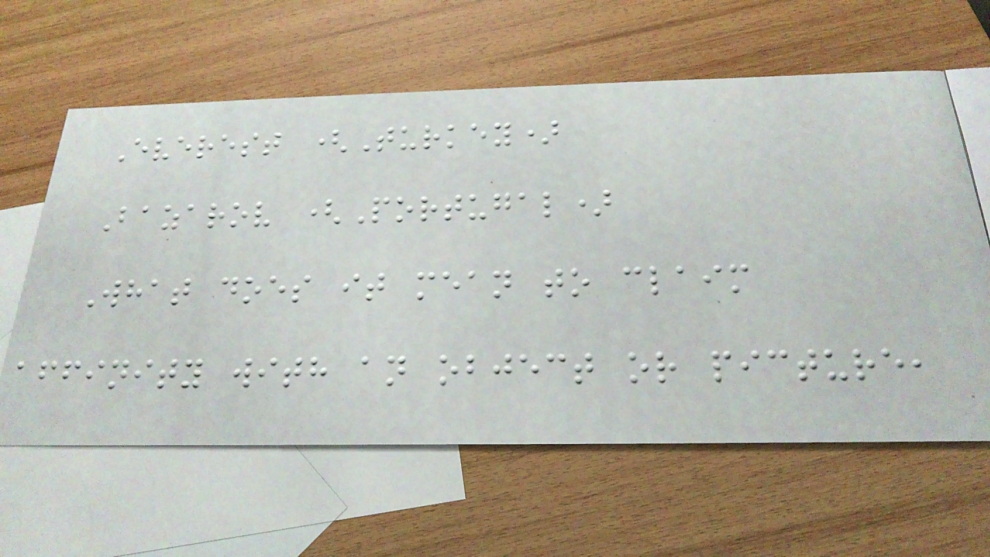Everest (Turkey)
Bazarov (Portugal)
What does it mean to claim
affinity with an object or picture,
